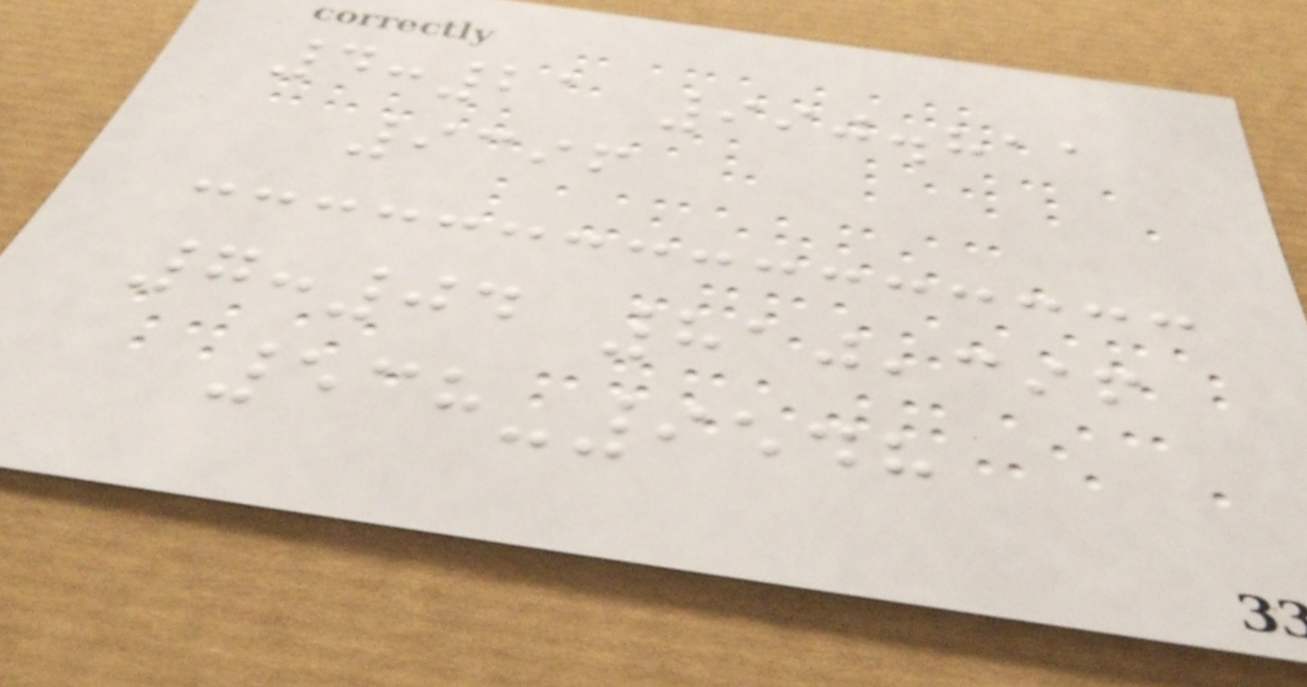4:21 990.811
9396
7:04 810,396
538-9548
